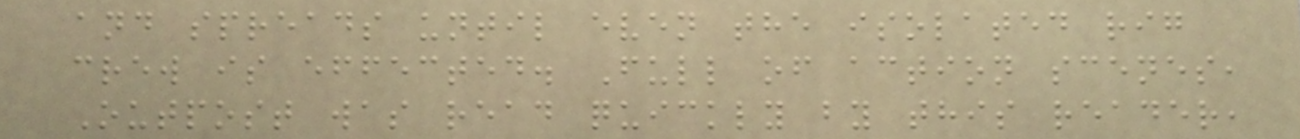and spreads until even the isolated rig
crew is effected. Full of action scenes,
Outpost was read quickly by this reader,
